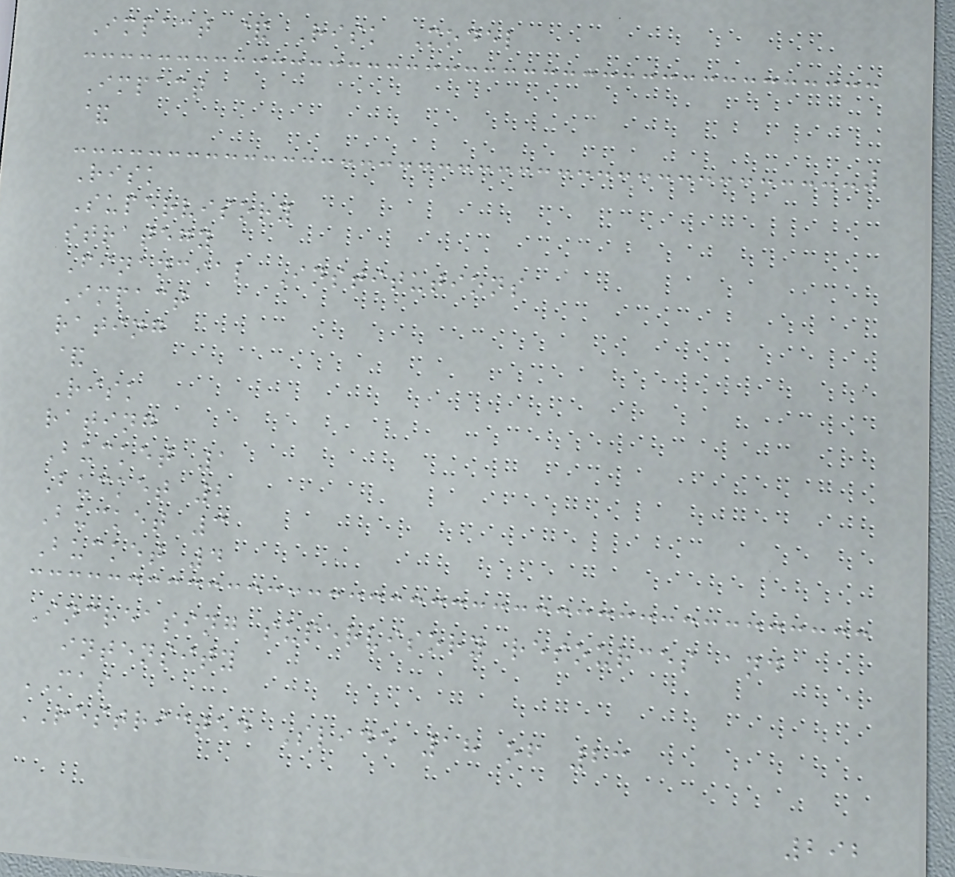Impact & Risk Model
Impact
&
Risk
Supervisory
strategy
Financial Institutions
Impact
rating
&
Risk
rating
Bucket 1
Bucket 2
Bucket 3
Bucket 4
Increasing supervisory resources and
intensity
MAS
RESTRICTED Slide 18 of 23
292
